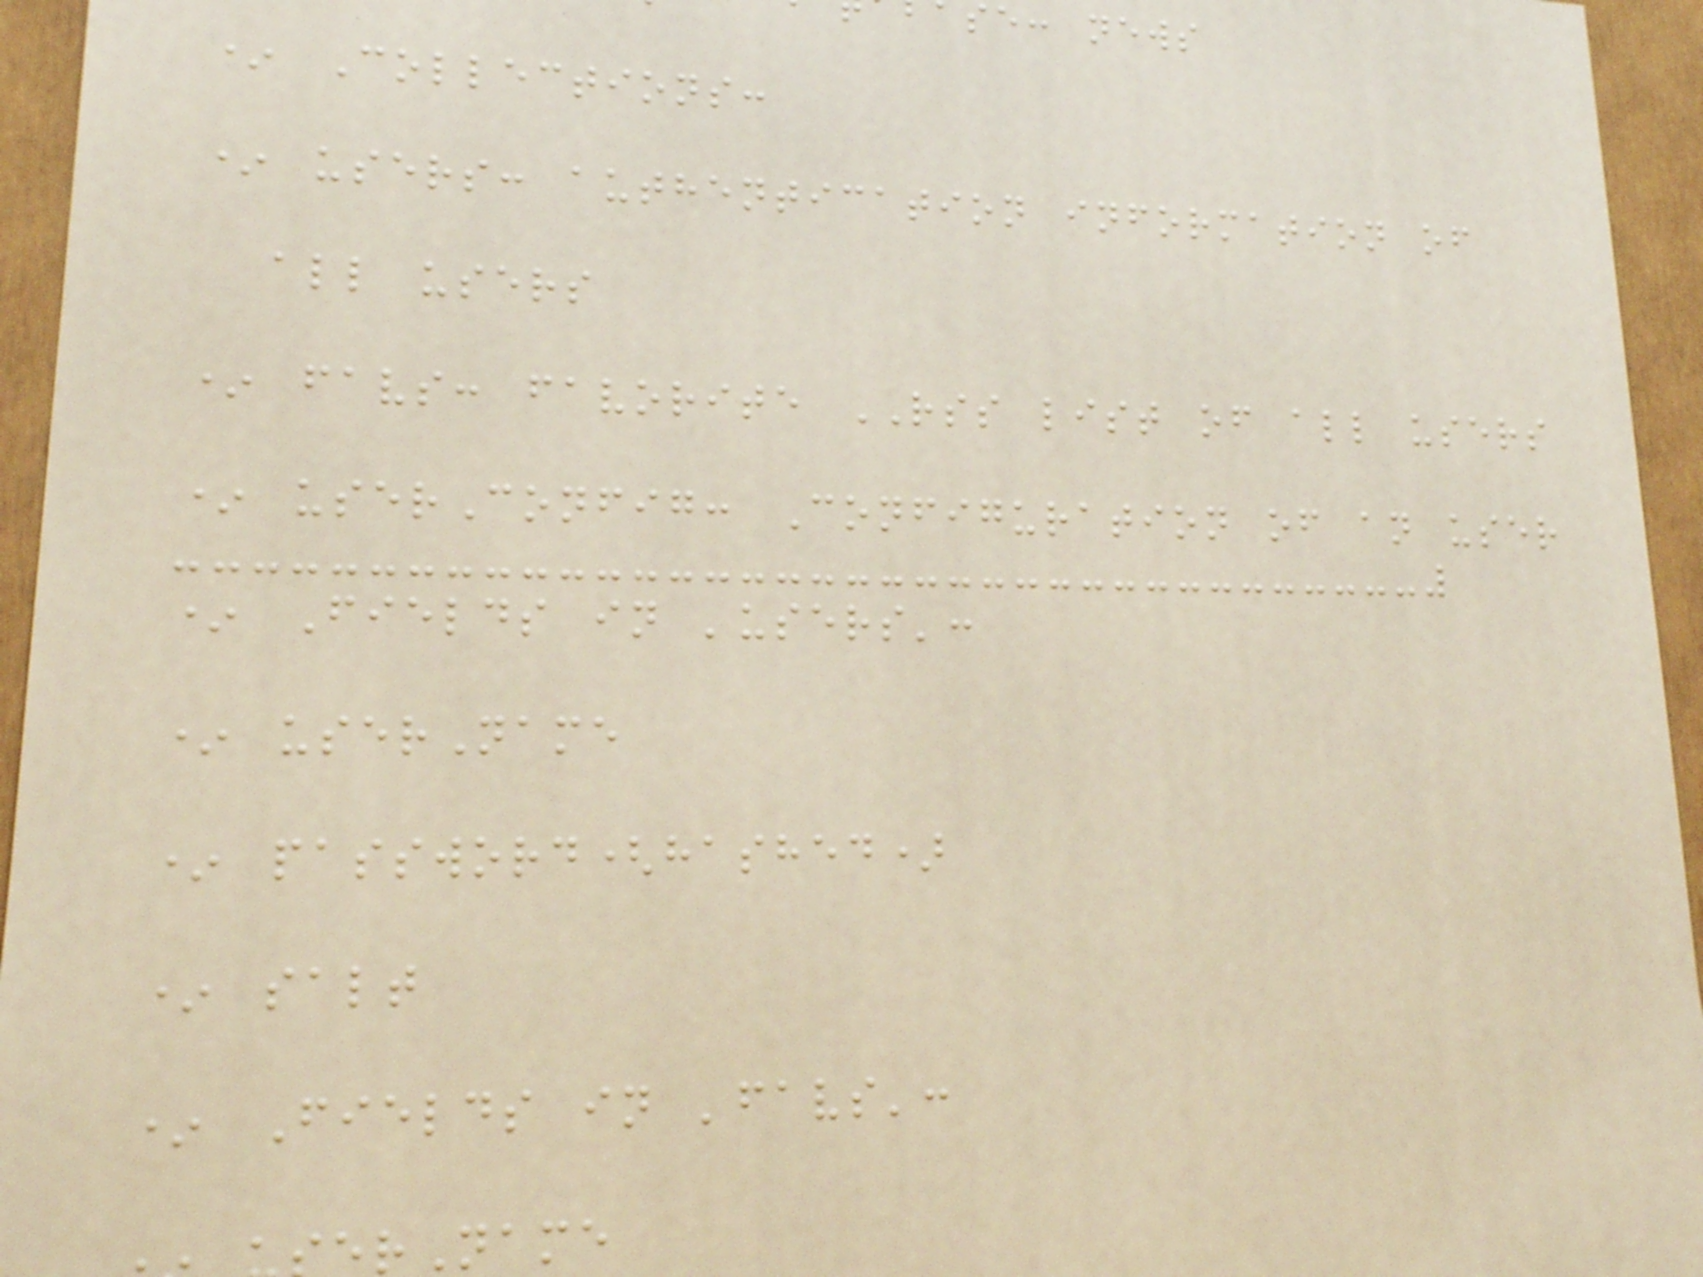se: news
* Collections:
* users: authentication information of
all users
* favs: favorite RSS list of all users
* userConfig: Configuration of an user
* Fields in 'users':
* userName
* password(hashed)
* salt
* Fields in 'favs':
rName
